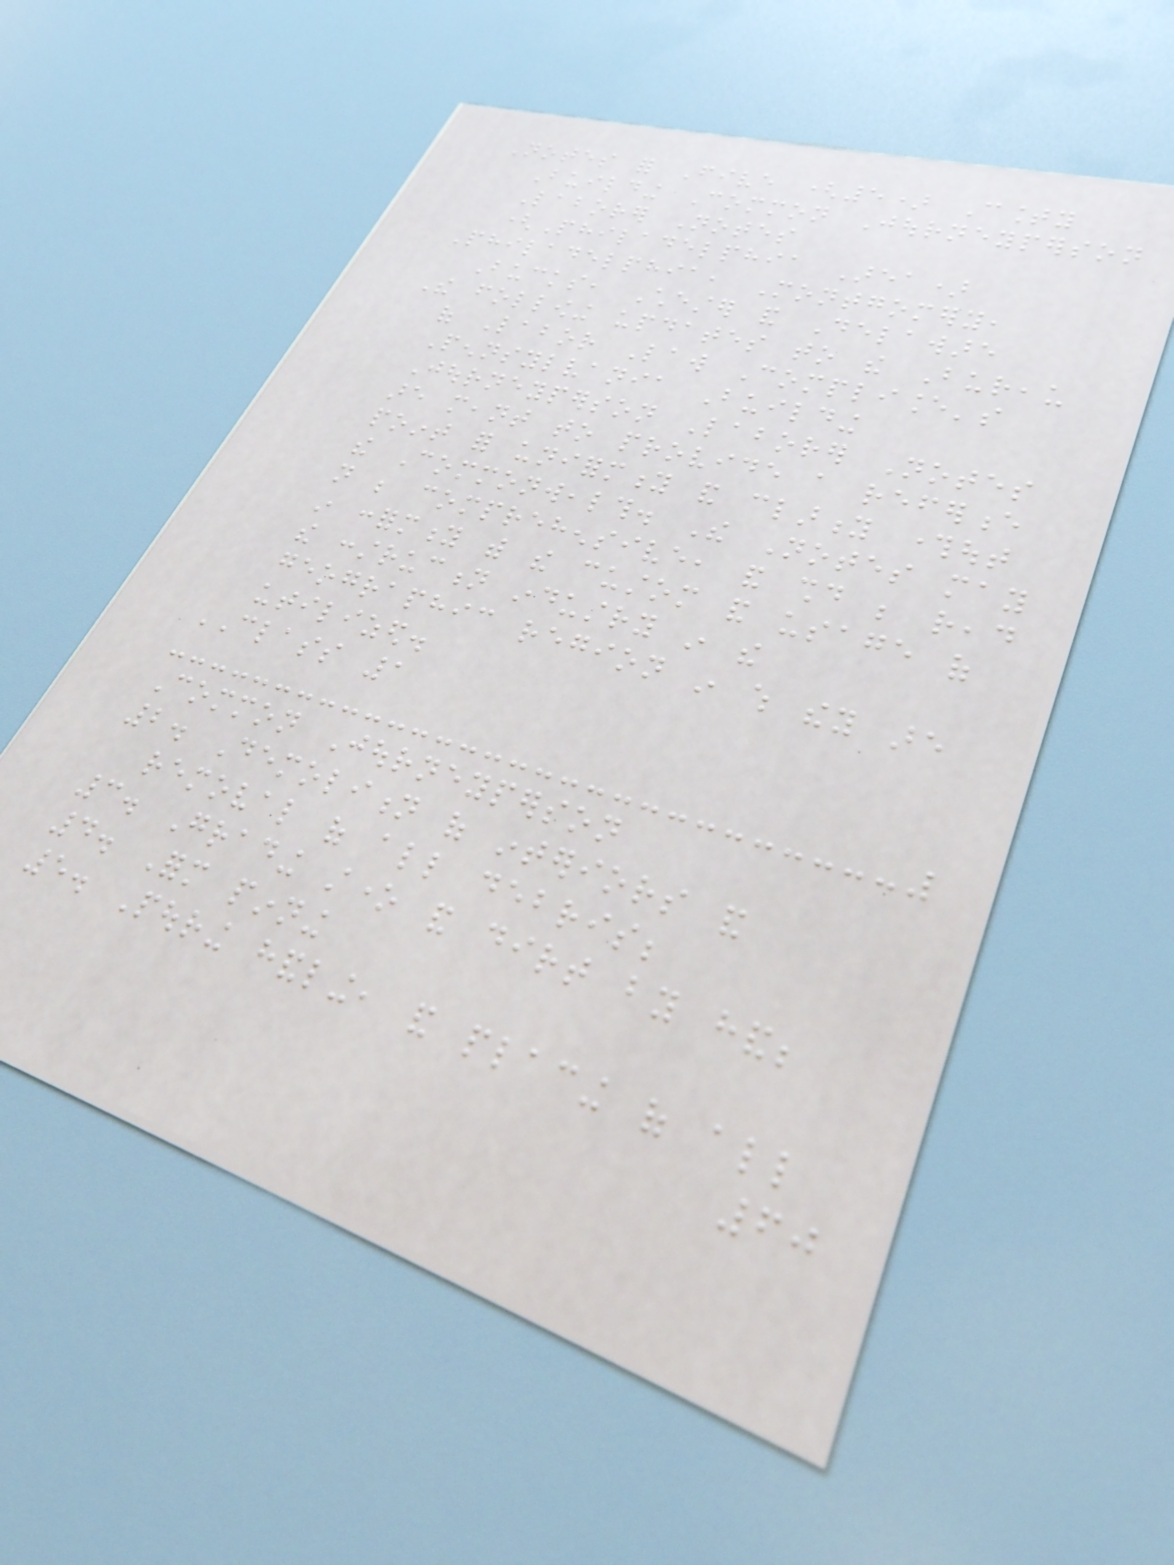Notes for Five (5) County
Building Common Journeyperson
Laborer Notes
(Philadelphia Area)
Philadelphia, Montgomery,
Bucks, Chester and Delaware
The following updates to the Bureau
of Labor Law Compliance's
Pennsylvania Building
Journeyperson Laborer Notes
are meant to provide a reference
point for uniformity and clarity throughout
the Commonwealth. The Notes may
not be comprehensive, and should be read
in conformity with the custom and usage of
the construction industry in the
geographic region in which they are
utilized.
CLASS 1
Common Journeyperson
2. Demolition of interiors and
removal of all debris;
3. Grading stone and dirt by hand;
4. Form pinning
5. Pouring handling, and placing of all
60
